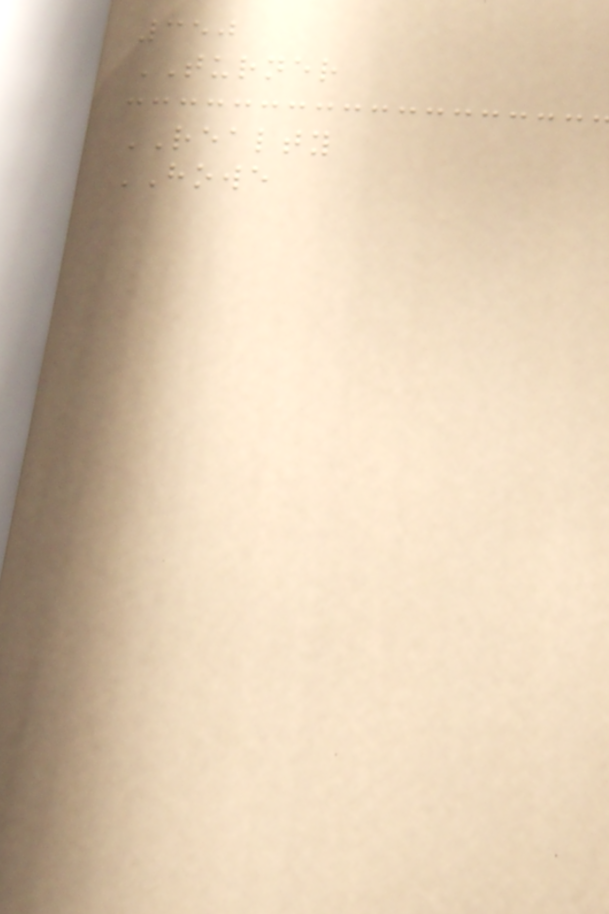350
TURNER
REALTY
HOWE
